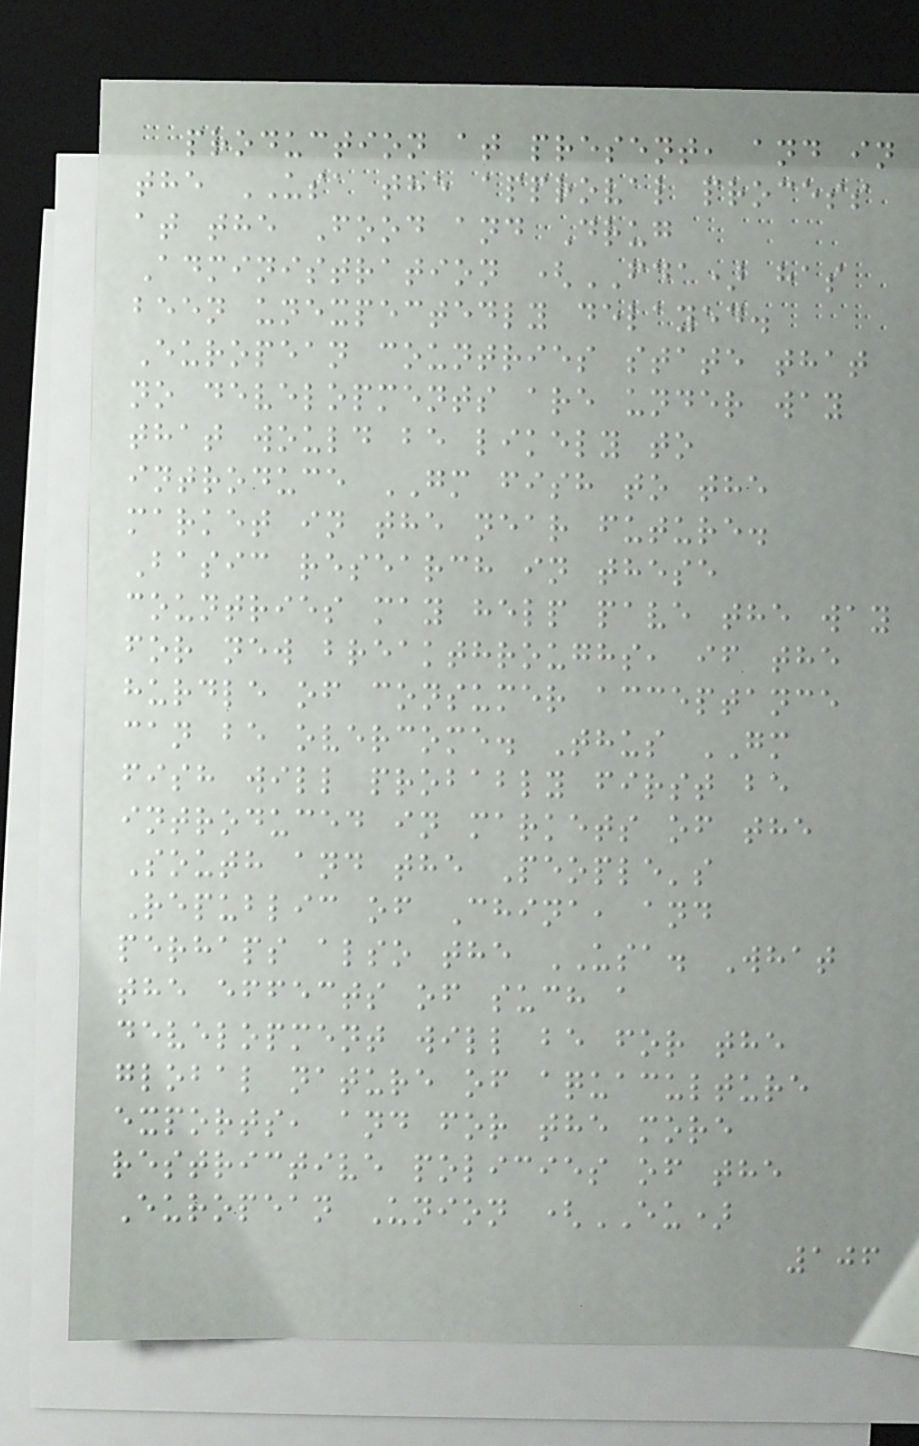production at present, and in
the USA the approval process
at the Food and Drug
Administration (FDA) has
been unexpectedly delayed.
European countries state that
no developments are under way
that would be likely to
introduce GM fish to the
market in the near future.
Basic research in these
countries may help pave the way
for new breakthroughs, if the
hurdle of consumer acceptance
can be overcome. Thus GM
fish will probably first be
introduced in markets of the
South and the People's
Republic of China, and
perhaps also the USA. What
the effects of such a
development will be for the
global nature of aquaculture
exports, and for the more
restrictive policies of the
European Union (EU)
106
